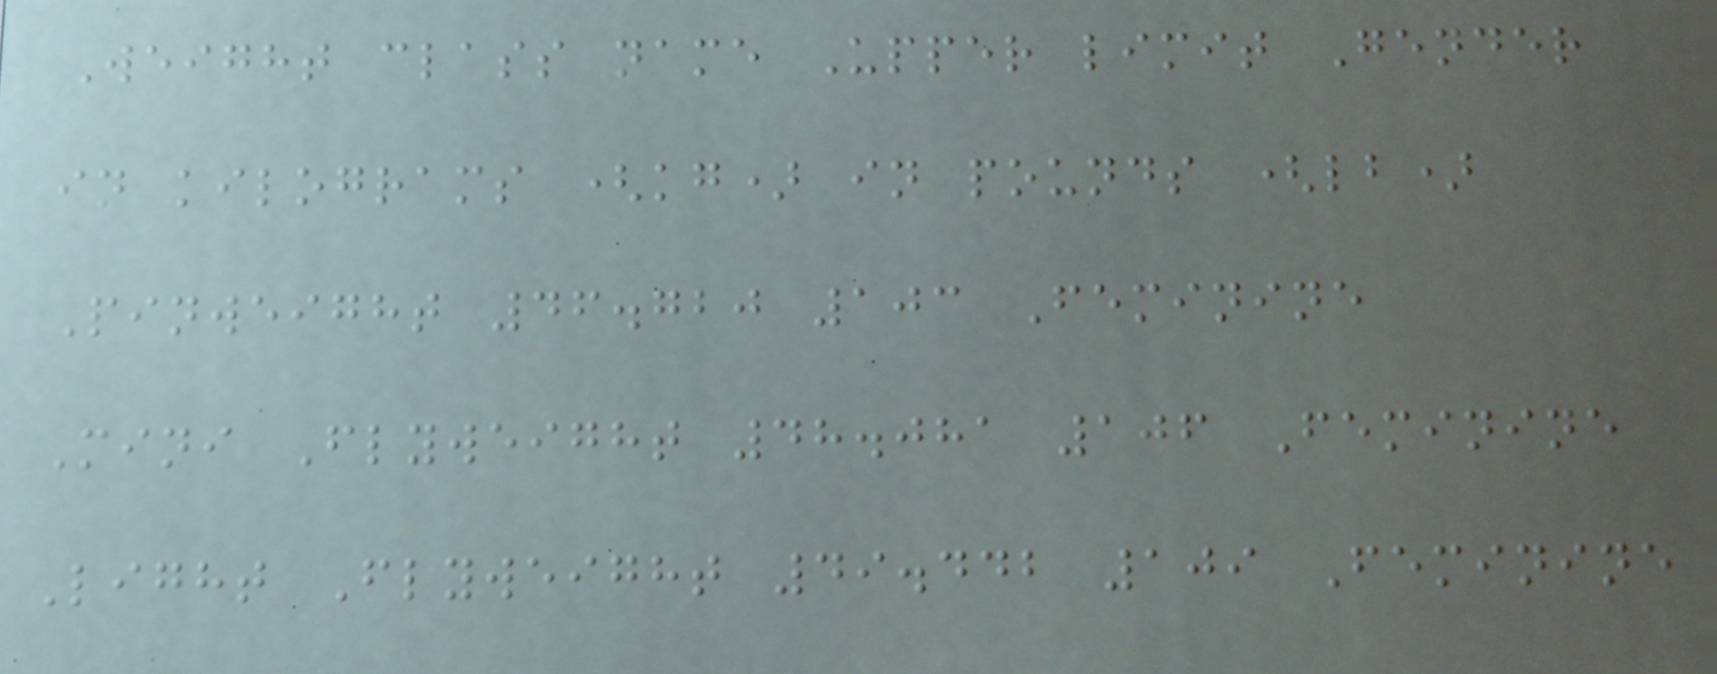Weight class name Upper limit Gender
in kilograms (kg) in pounds (lb)
Pinweight 46.720 103 Feminine
Mini Flyweight 48.081 106 Feminine
Light Flyweight 49.442 109 Feminine
